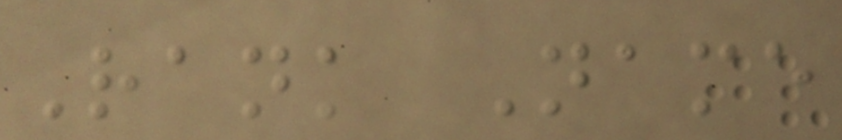Rank Name
